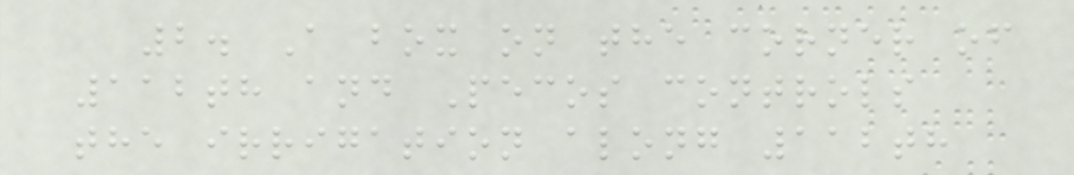2. A box on the corner of
112th and Pecos controls
the irrigation along 112th
